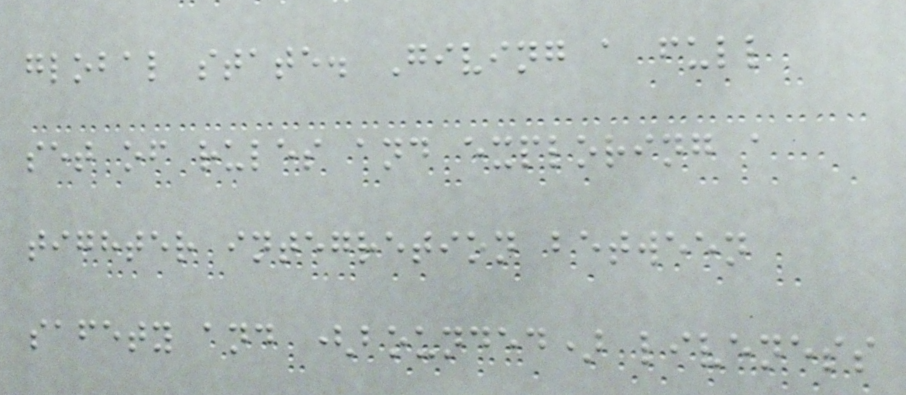global state. Giving a full
set of rules and exploring a
tighter integretion between
safety and (bounded) liveness
